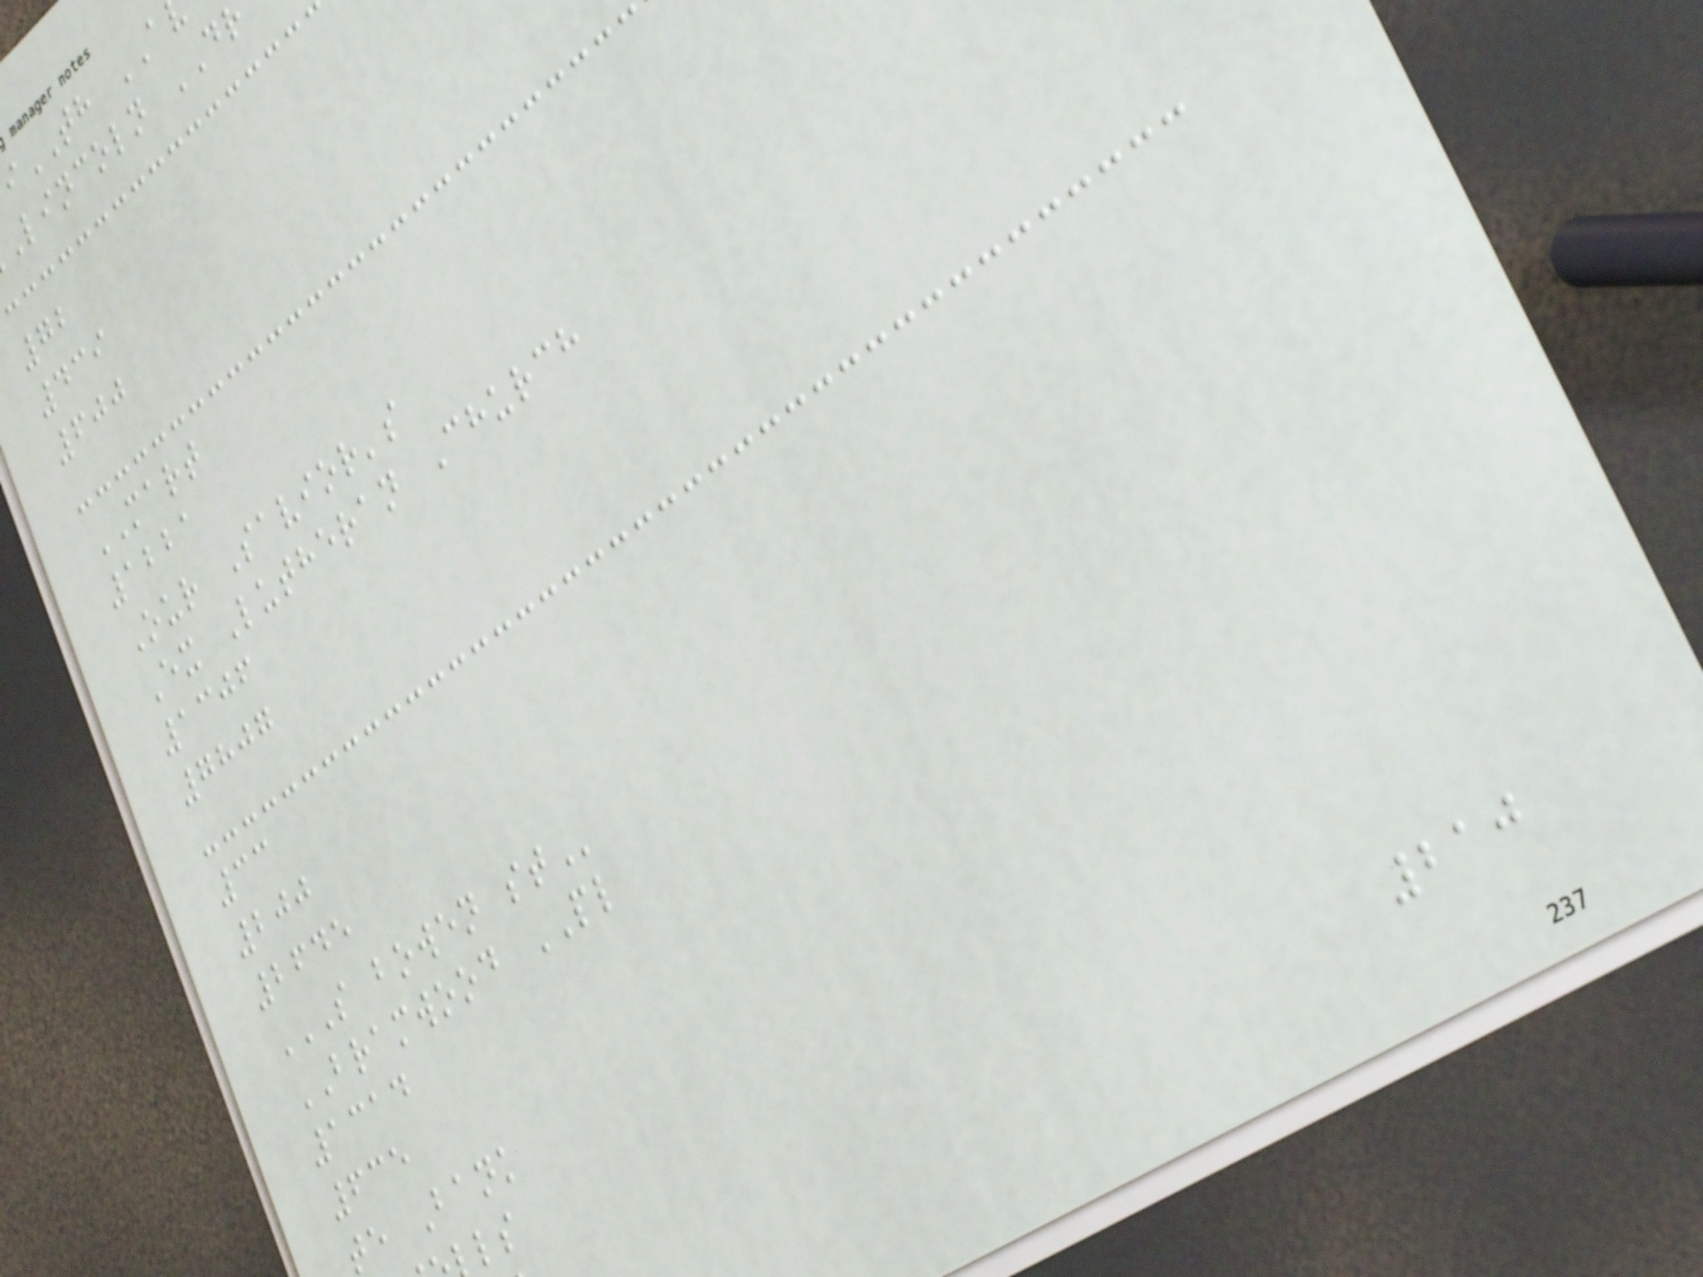TH
lincoln DR
72
439
600
MART
1221
Our Savior's
Ex Lutheran Church
1306
7807
33
200
2645
S BOWEN ST
BRAMWOOD PL
1314
635
te Bank
210
